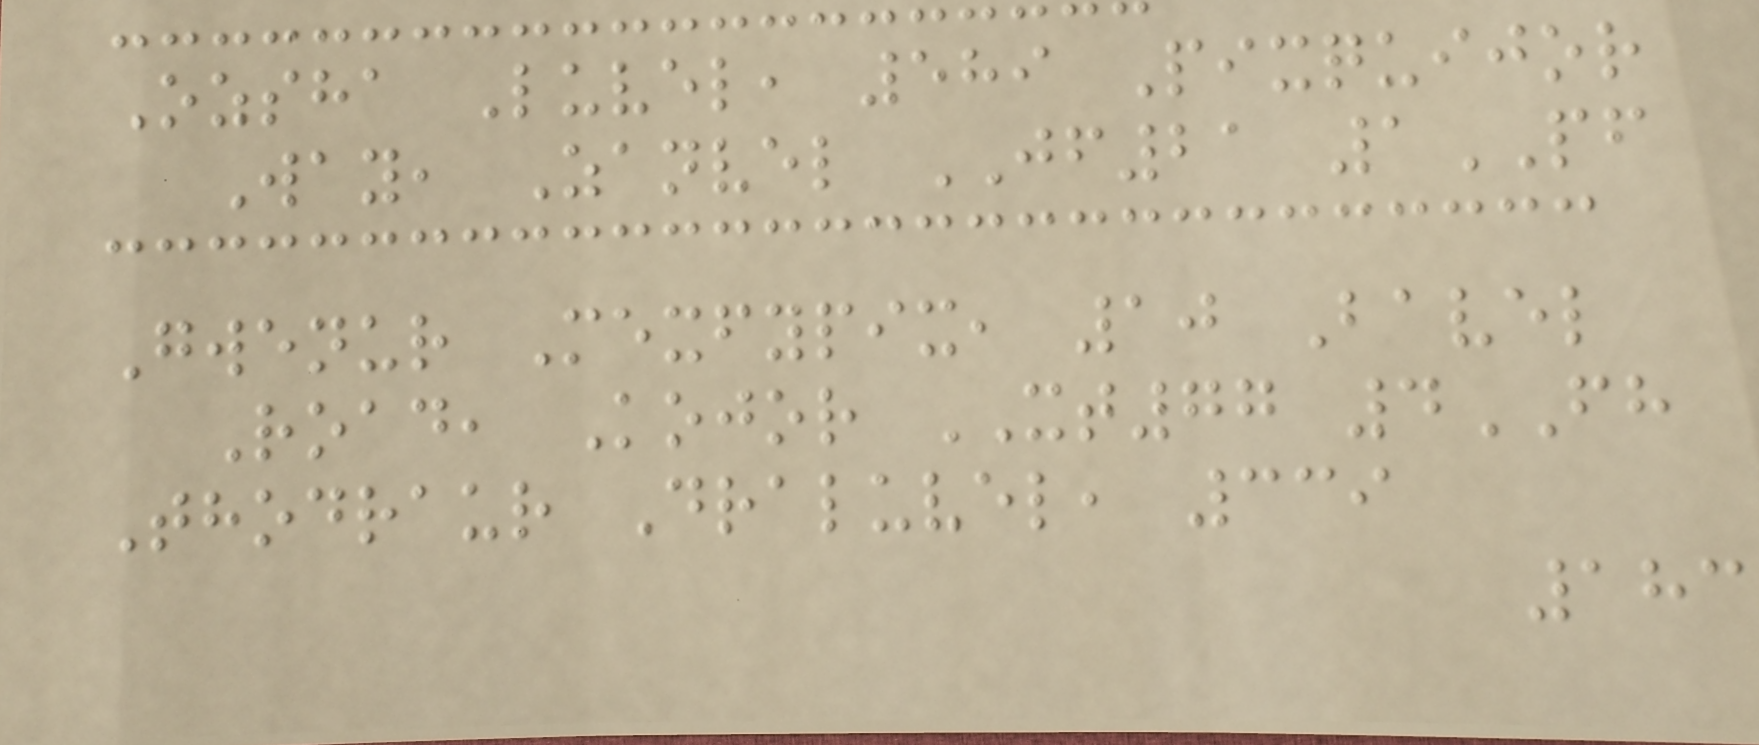Ozsha Luvel, 589 Pixquijor
Way, Zanvel JF21 1PF
Gwenur Mexfypix, 10 Bavel
Road, Kojor XT77 4FH
Thodraur Draluvel, 339
183
